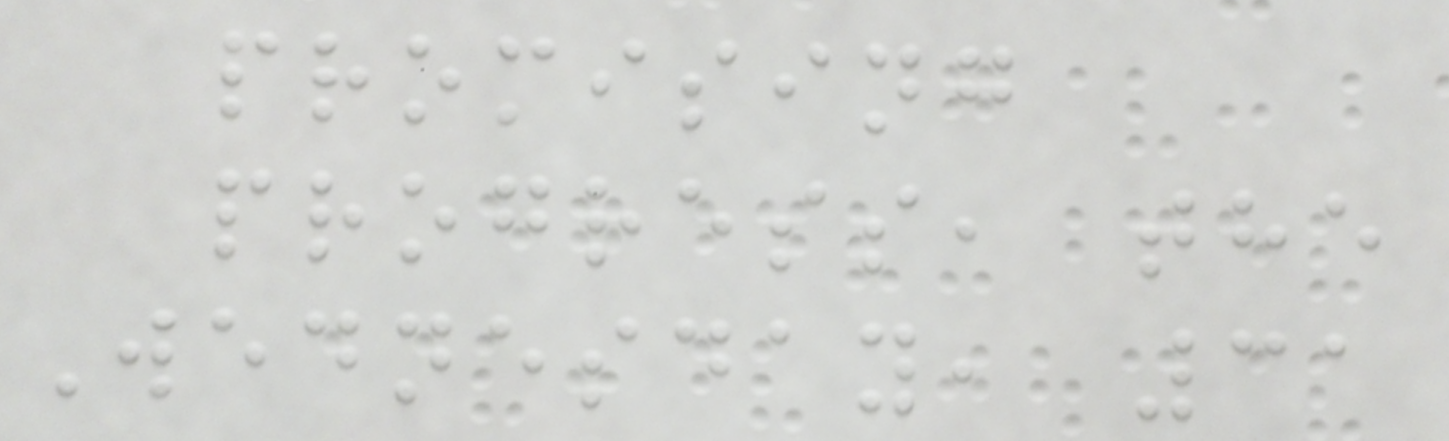promising
progress, the
Wednesday, 31
